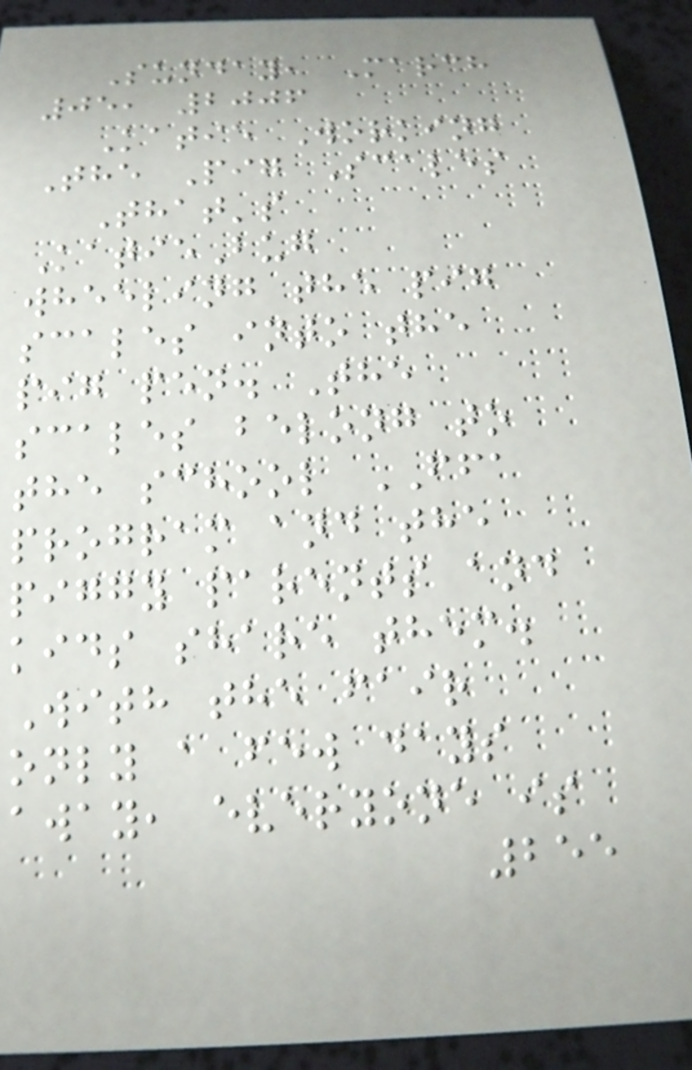Sunday, March
05, 2006
Katie Working
The Pig Scales
That's
KatieBug
wheeling the pig
scales into the
pig pen. The
scales belong to
the school FFA
program and the
piggy parents and
kids share them.
With the fair
only a few days
away, everyone is
255
